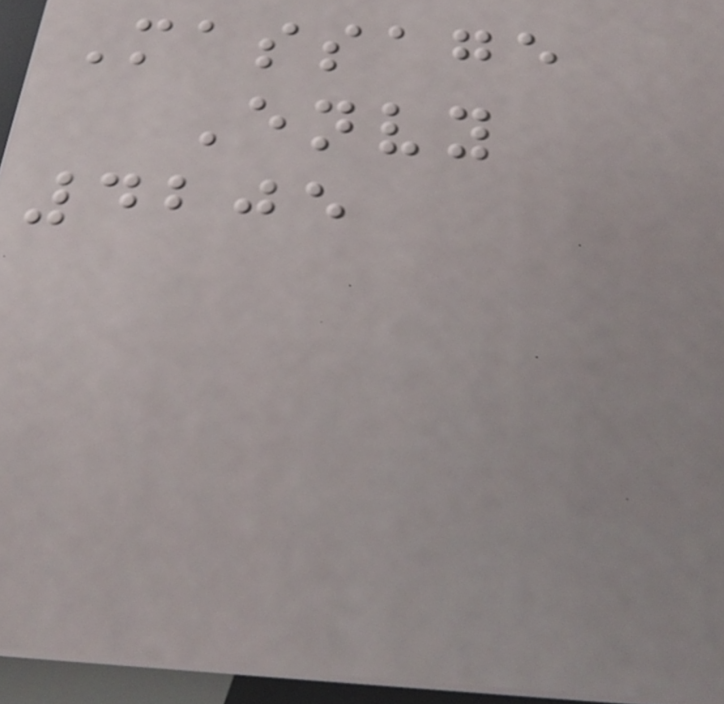Massage
Envy
4205
